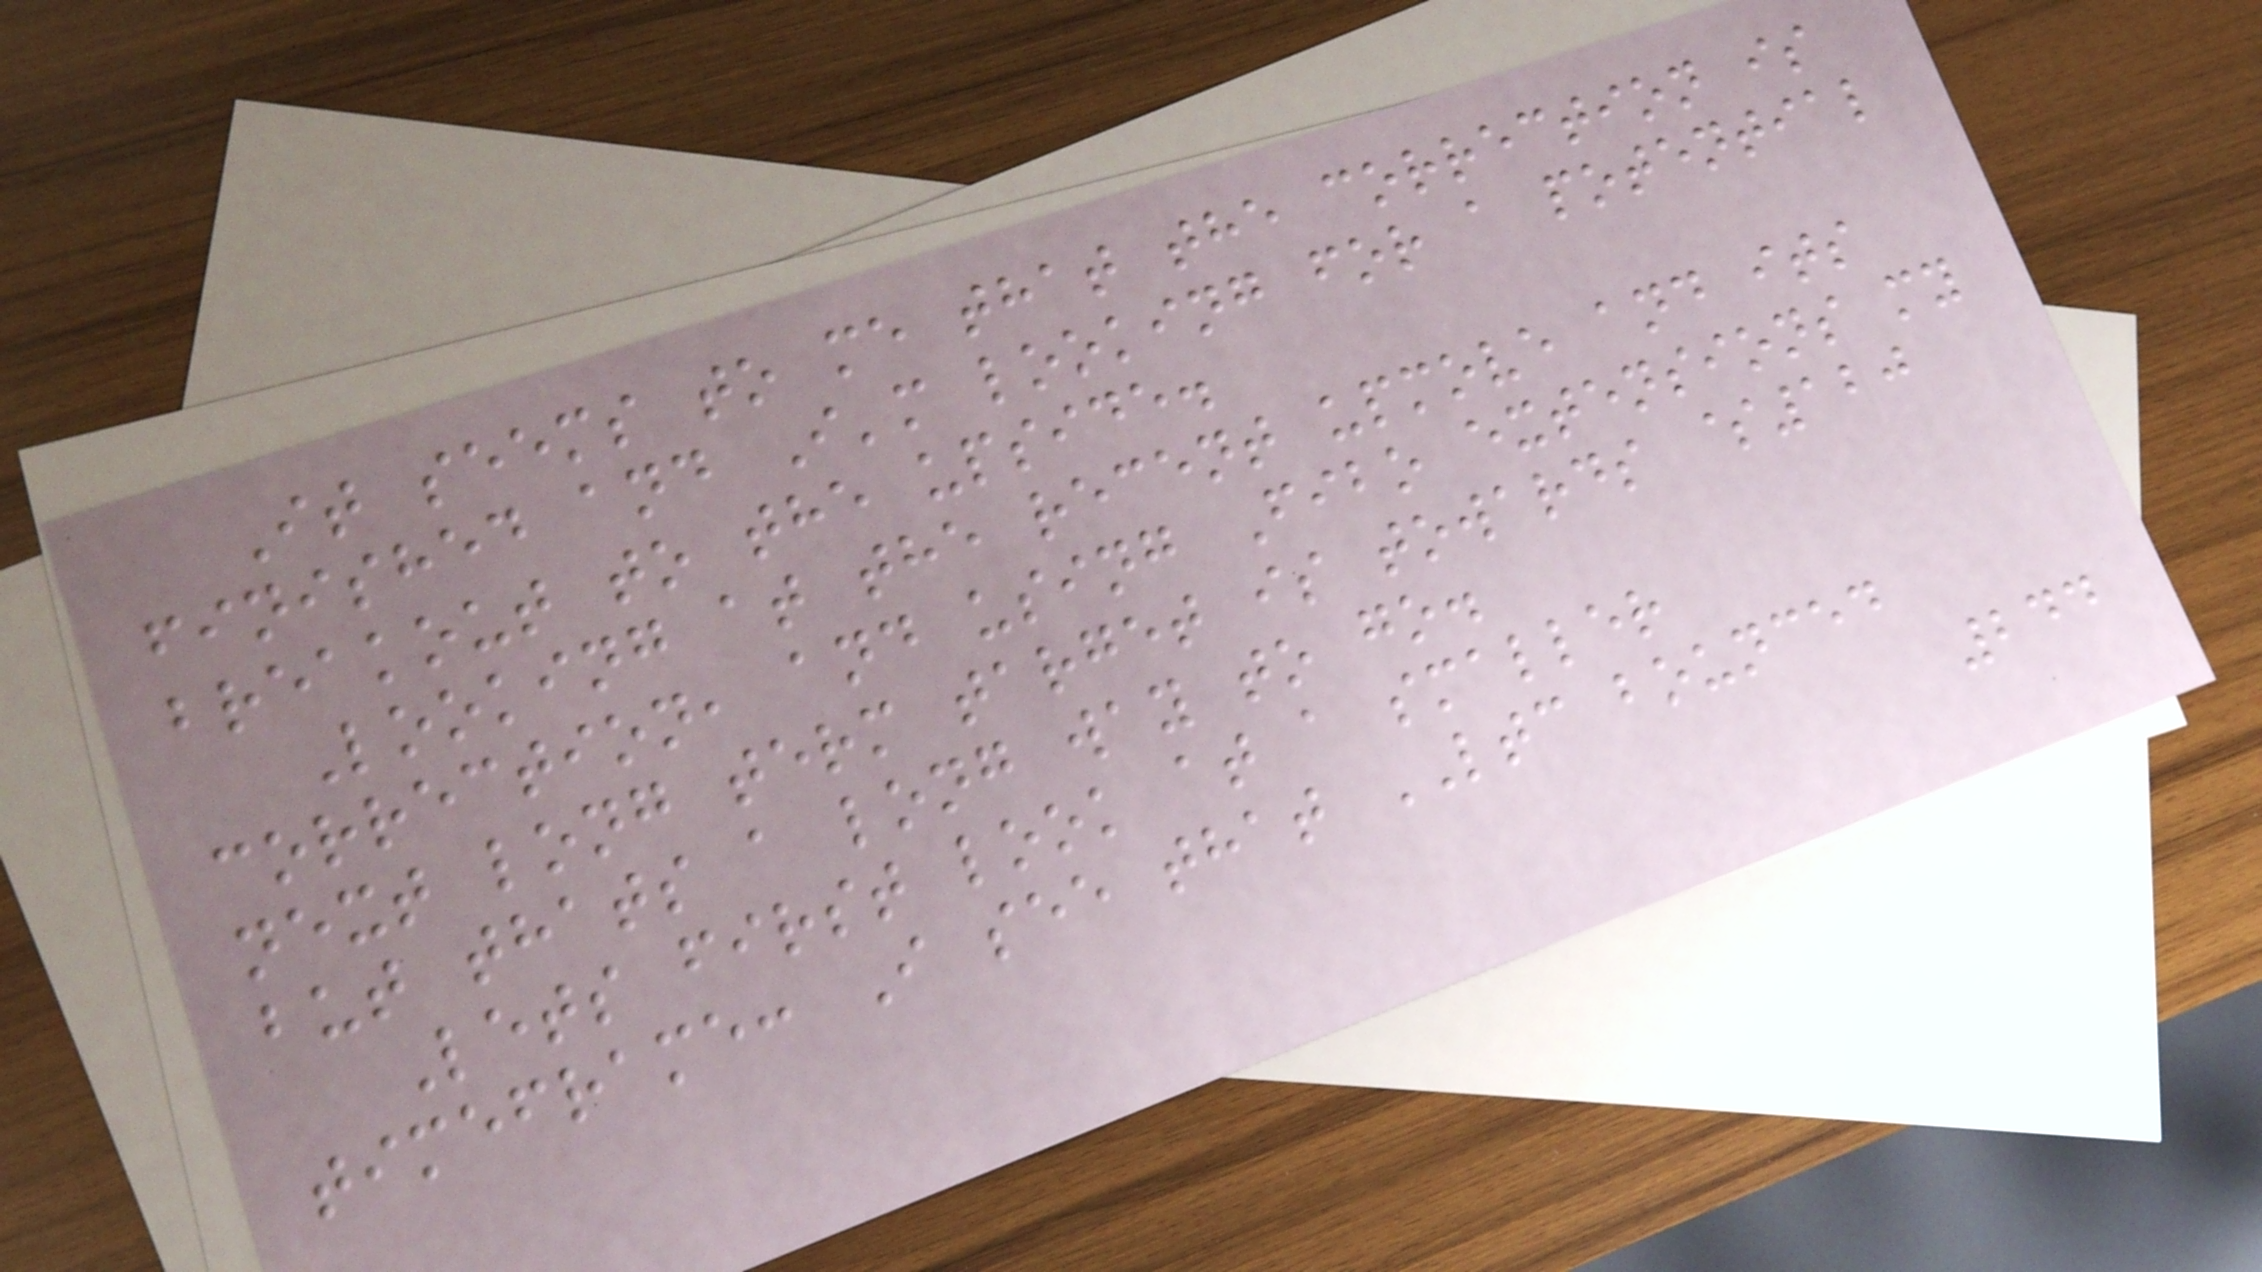It seems to me that the correction is
finished and I'm looking for a potential
breakout to the upside.
Looking at the recent upmove and its
correction, and using Fibo extensions my
next long term target is towards $120
but thats a long way to go.
Lets first look at a smaller
timeframe: I see that LTC bounced
244
